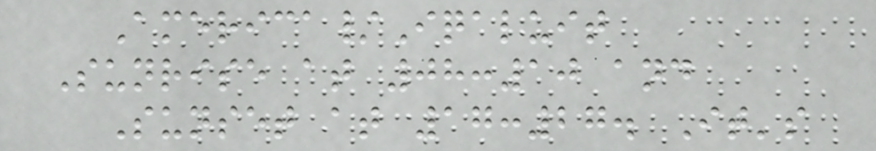America/Iqaluit
Sunrise at 08:10 and
Sunset at 17:27. It's
